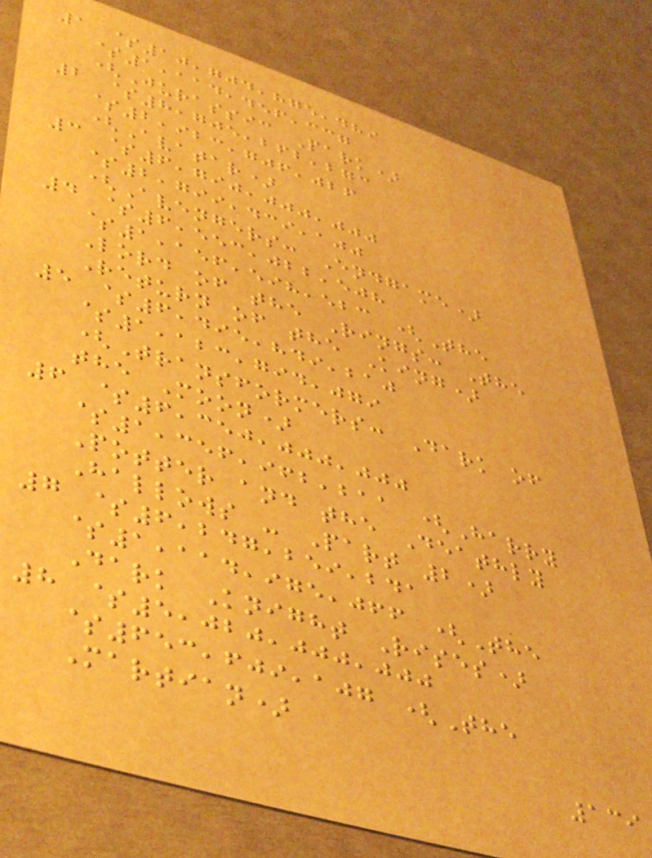1 $10,704,875,489
$1,114,456,337
(Jurassic Park)
2 $8,705,262,273
$2,923,706,026
(Avatar)
3 $6,790,000,000
$2,799,439,100
(Avengers: Endgame)
4 $6,553,022,508
$1,156,598,523 (The
Lord of the Rings: The
Return of the King)
5 $6,495,849,210
$1,123,794,079
(Transformers: Dark of
the Moon)
6 $6,350,000,000
$1,356,962,211 (Harry
Potter and the Deathly
Hallows - Part 2)
7 $6,247,259,241
$1,114,975,066 (The
Dark Knight Rises)
8 $5,020,000,000
$653,609,107 (The
Martian)
139
